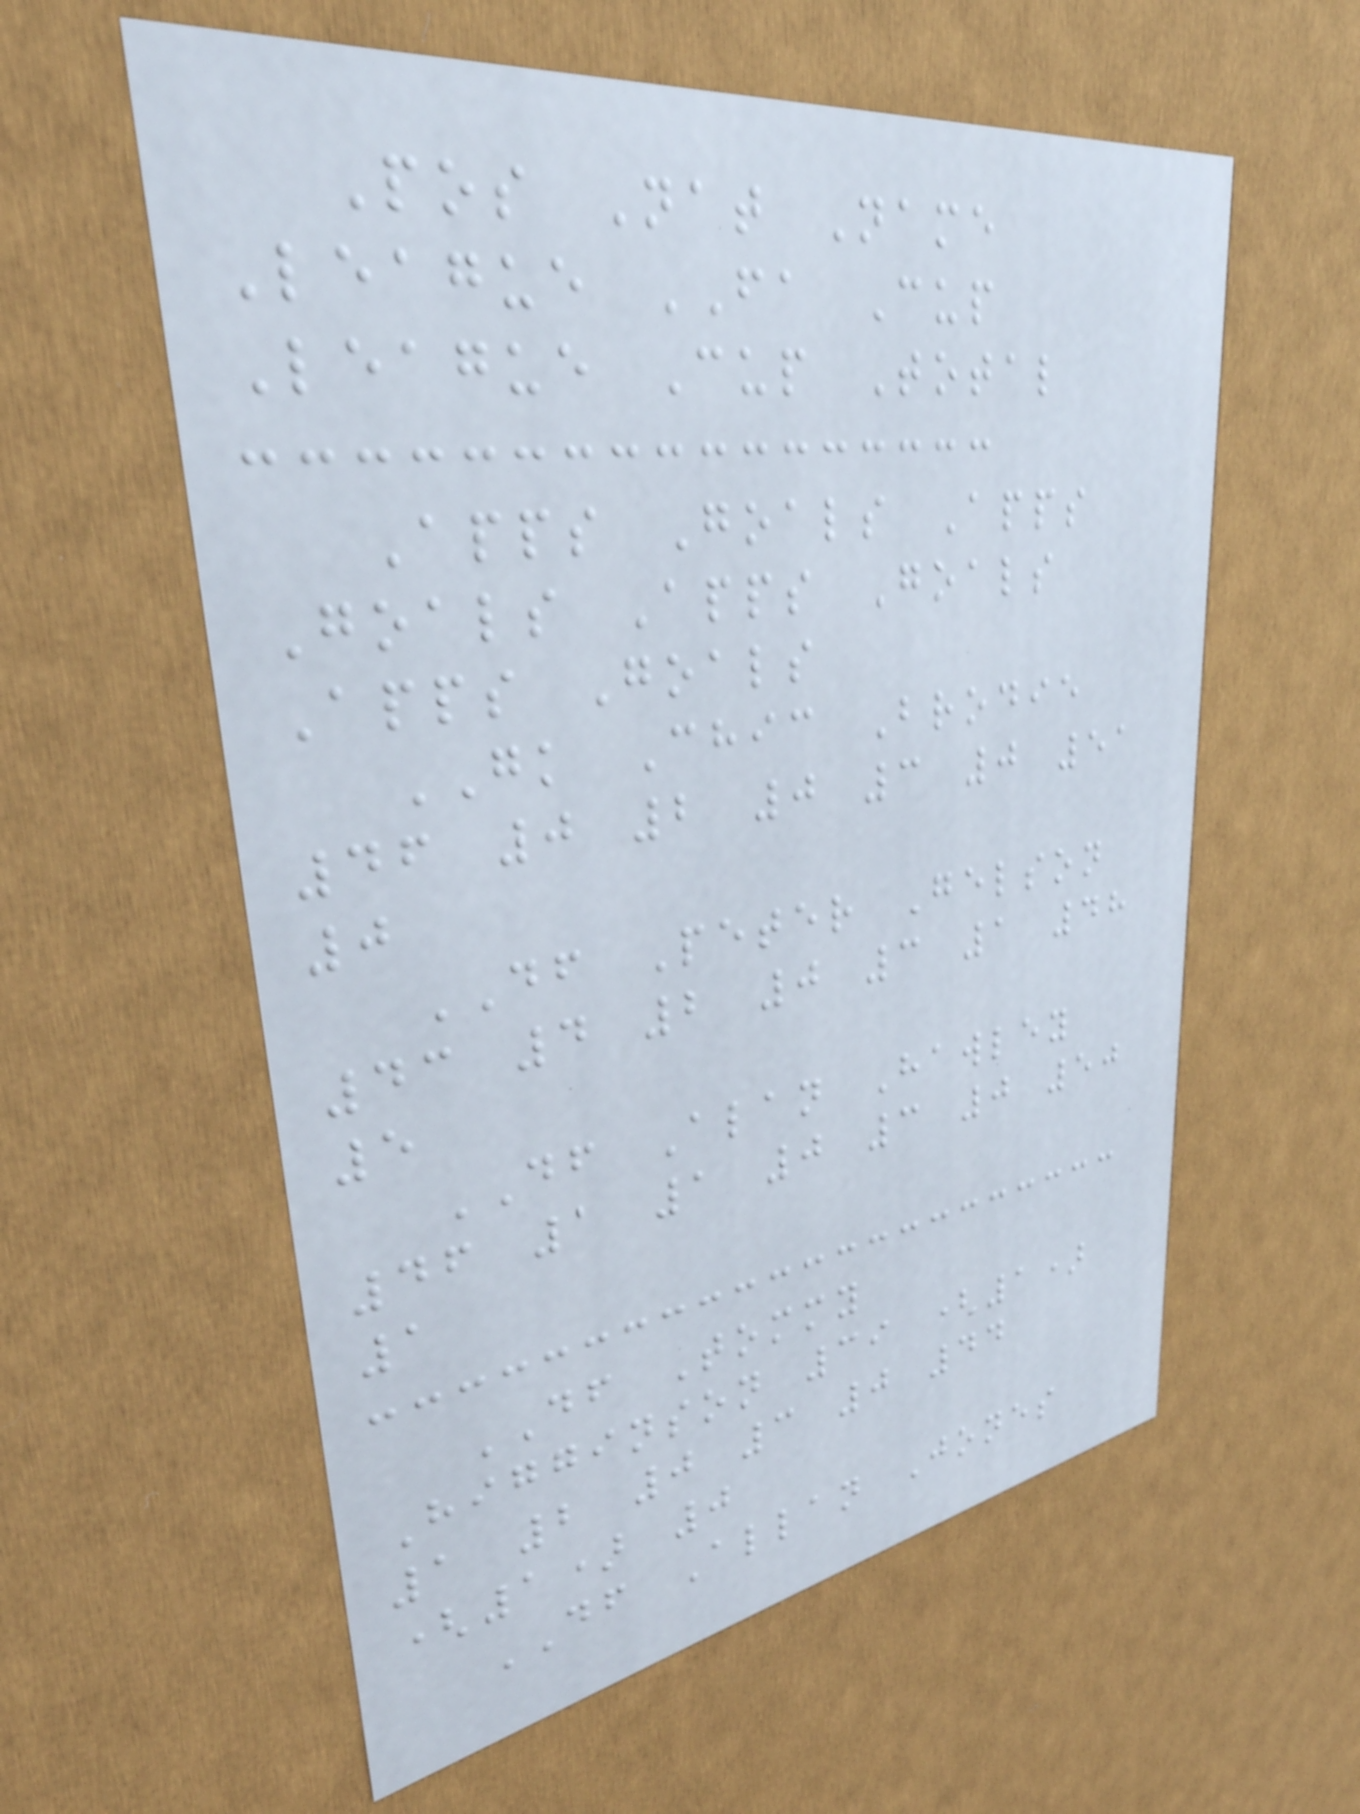Pos Nat Name
League FA Cup
League Cup Total
Apps Goals Apps
Goals Apps Goals
Apps Goals
GK Chic Brodie
46 0 2 0 3 0 51
0
DF Peter Gelson
43 4 2 0 3 1 48
5
DF Alan Hawley
46 1 1 0 3 0 50
1
DF Tommy
Higginson 39 (1)
1 2 0 3 0 44
(1) 0
DF Allan Jones
